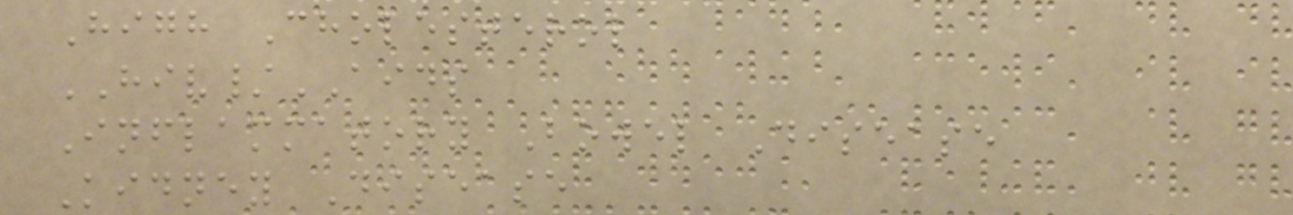High Cholesterol
HIV/AIDS
Inflammatory Bowel Disease
Kidney Disease
